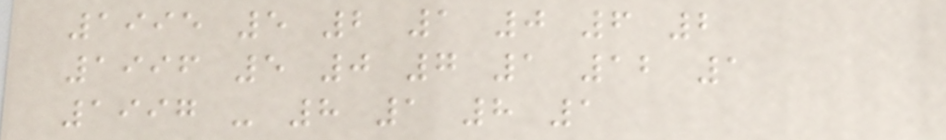1995 5 2 1 0 6 2
1996 5 0 7 1 12 1
1997 - 8 1 8 1
